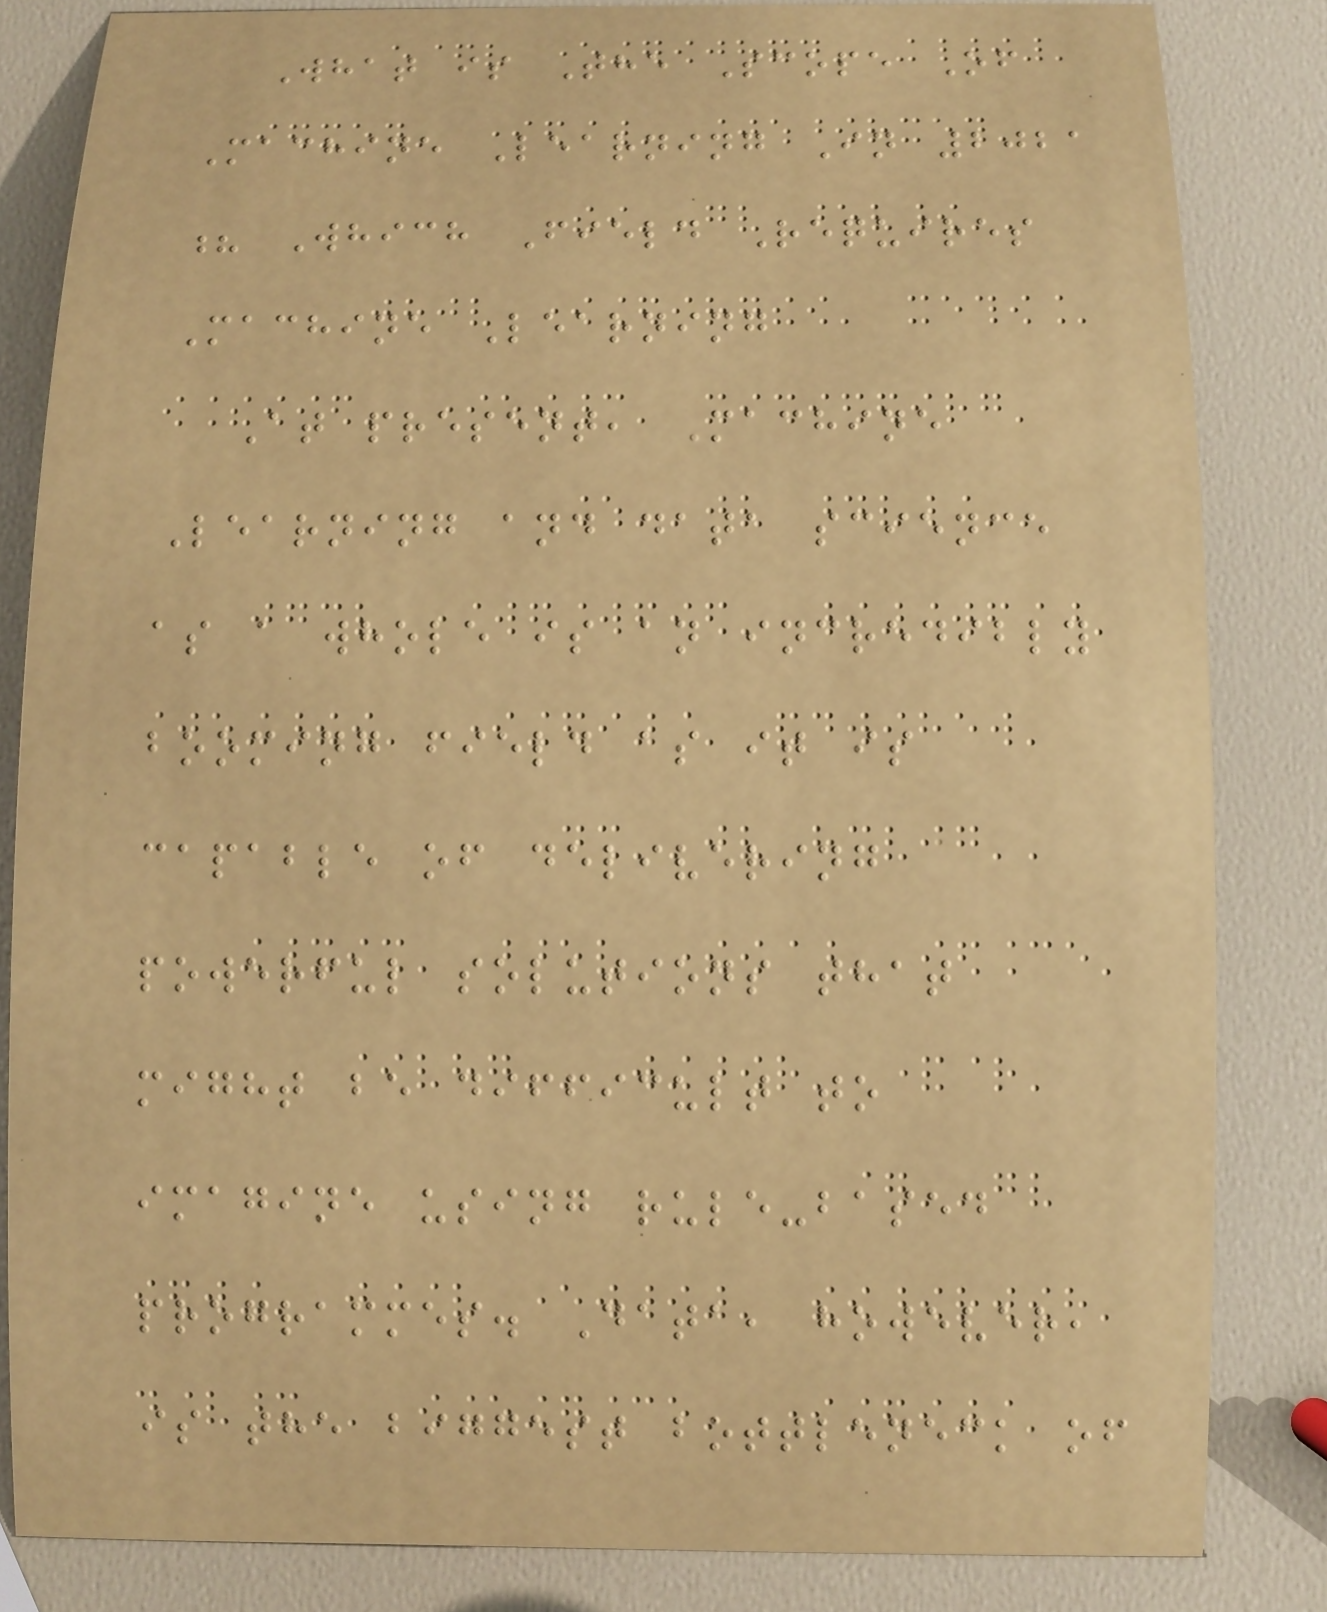What is The Scope Of
Machine Learning In 2021
? Which Field Requires
Machine Learning
At present, Machine
Learning and data science
as a whole is an incredibly
booming field as it is
capable of delivering
powerful solutions that
might be difficult to
imagine using rule-based
programmes. Data, however,
is the biggest bottleneck of
